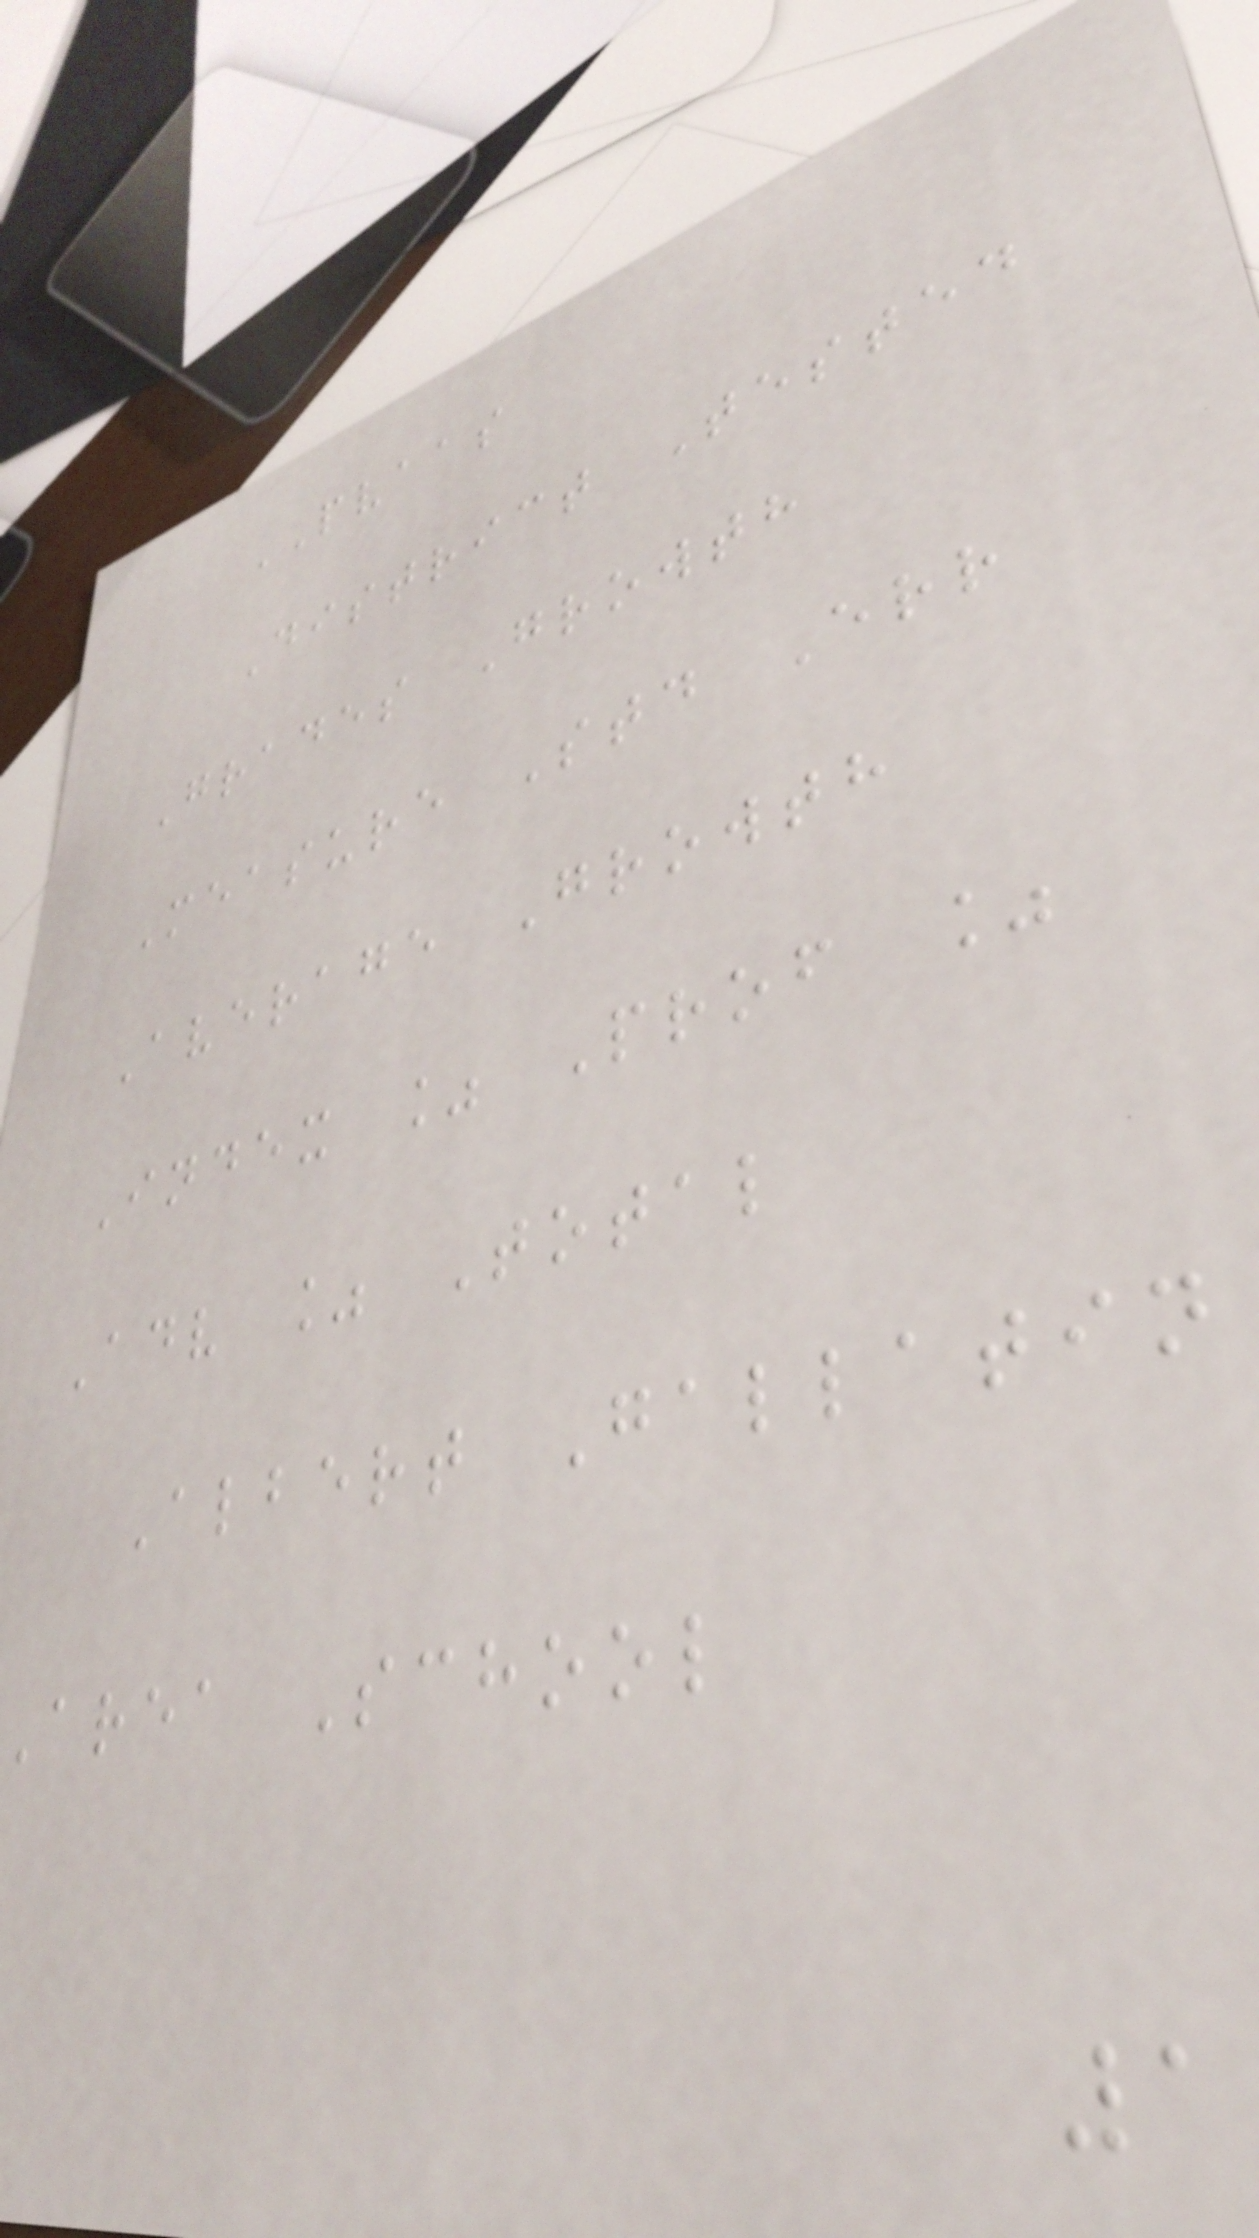PVAAS
District Tested
Grades Growth
Measure Std Err
Average Growth
Index % Prof %
Adv % Total
Albert Gallatin
Area School
